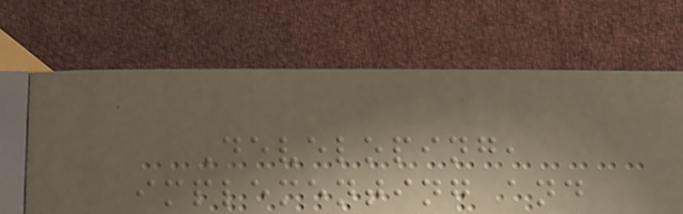Developing,
implementing and
